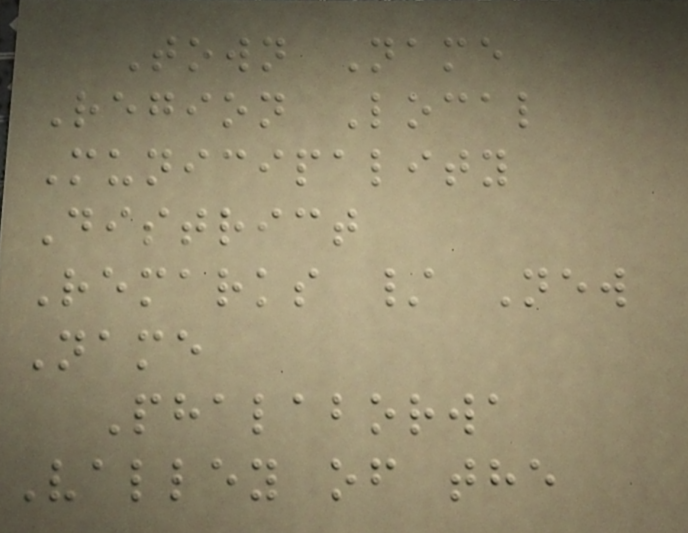Town Name
Region Local
Municipality
District
Remarks / New
Name
Phalaborwa
Valley of the
